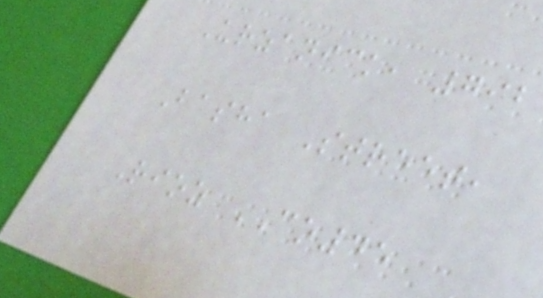Urzanick, 792
Basha Street,
Rioz CO45
